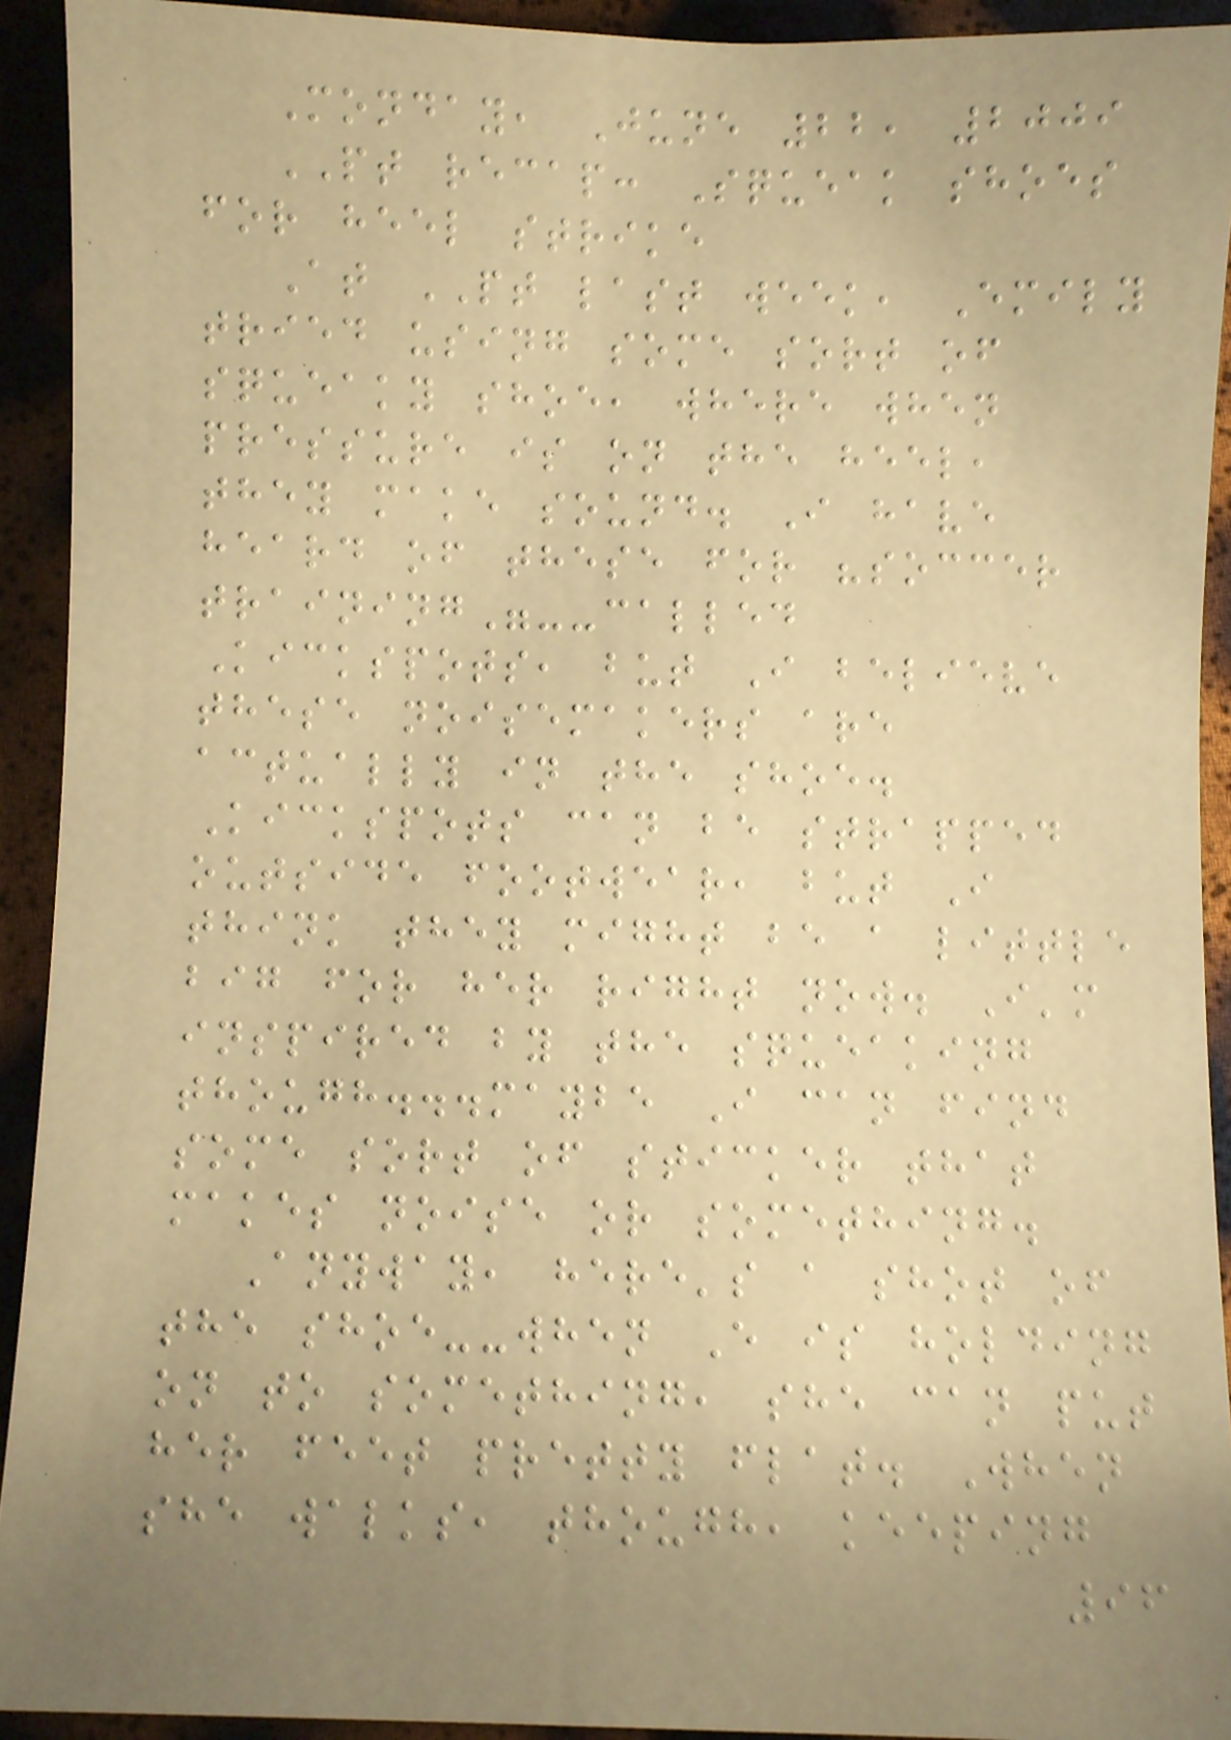Monday, June 22, 2009
PT recap: Squeak shoes
for heel strike
At PT last week, Emily
tried using some sort of
squeaky shoe, where when
pressure is on the heel,
they make sound. I have
heard of these for "soccer
training"--called
Kickspots, but I believe
these noisemakers are
actually in the shoe.
Kickspots can be strapped
outside footwear, but I
think they might be a little
big for her right now. I'm
inspired by the squeaking
though...maybe I can find
some sort of sticker that
makes noise or something.
Anyway, here's a shot of
the shoe--when E is holding
on to something, she can put
her feet pretty flat. When
she walks, though, keeping
96
